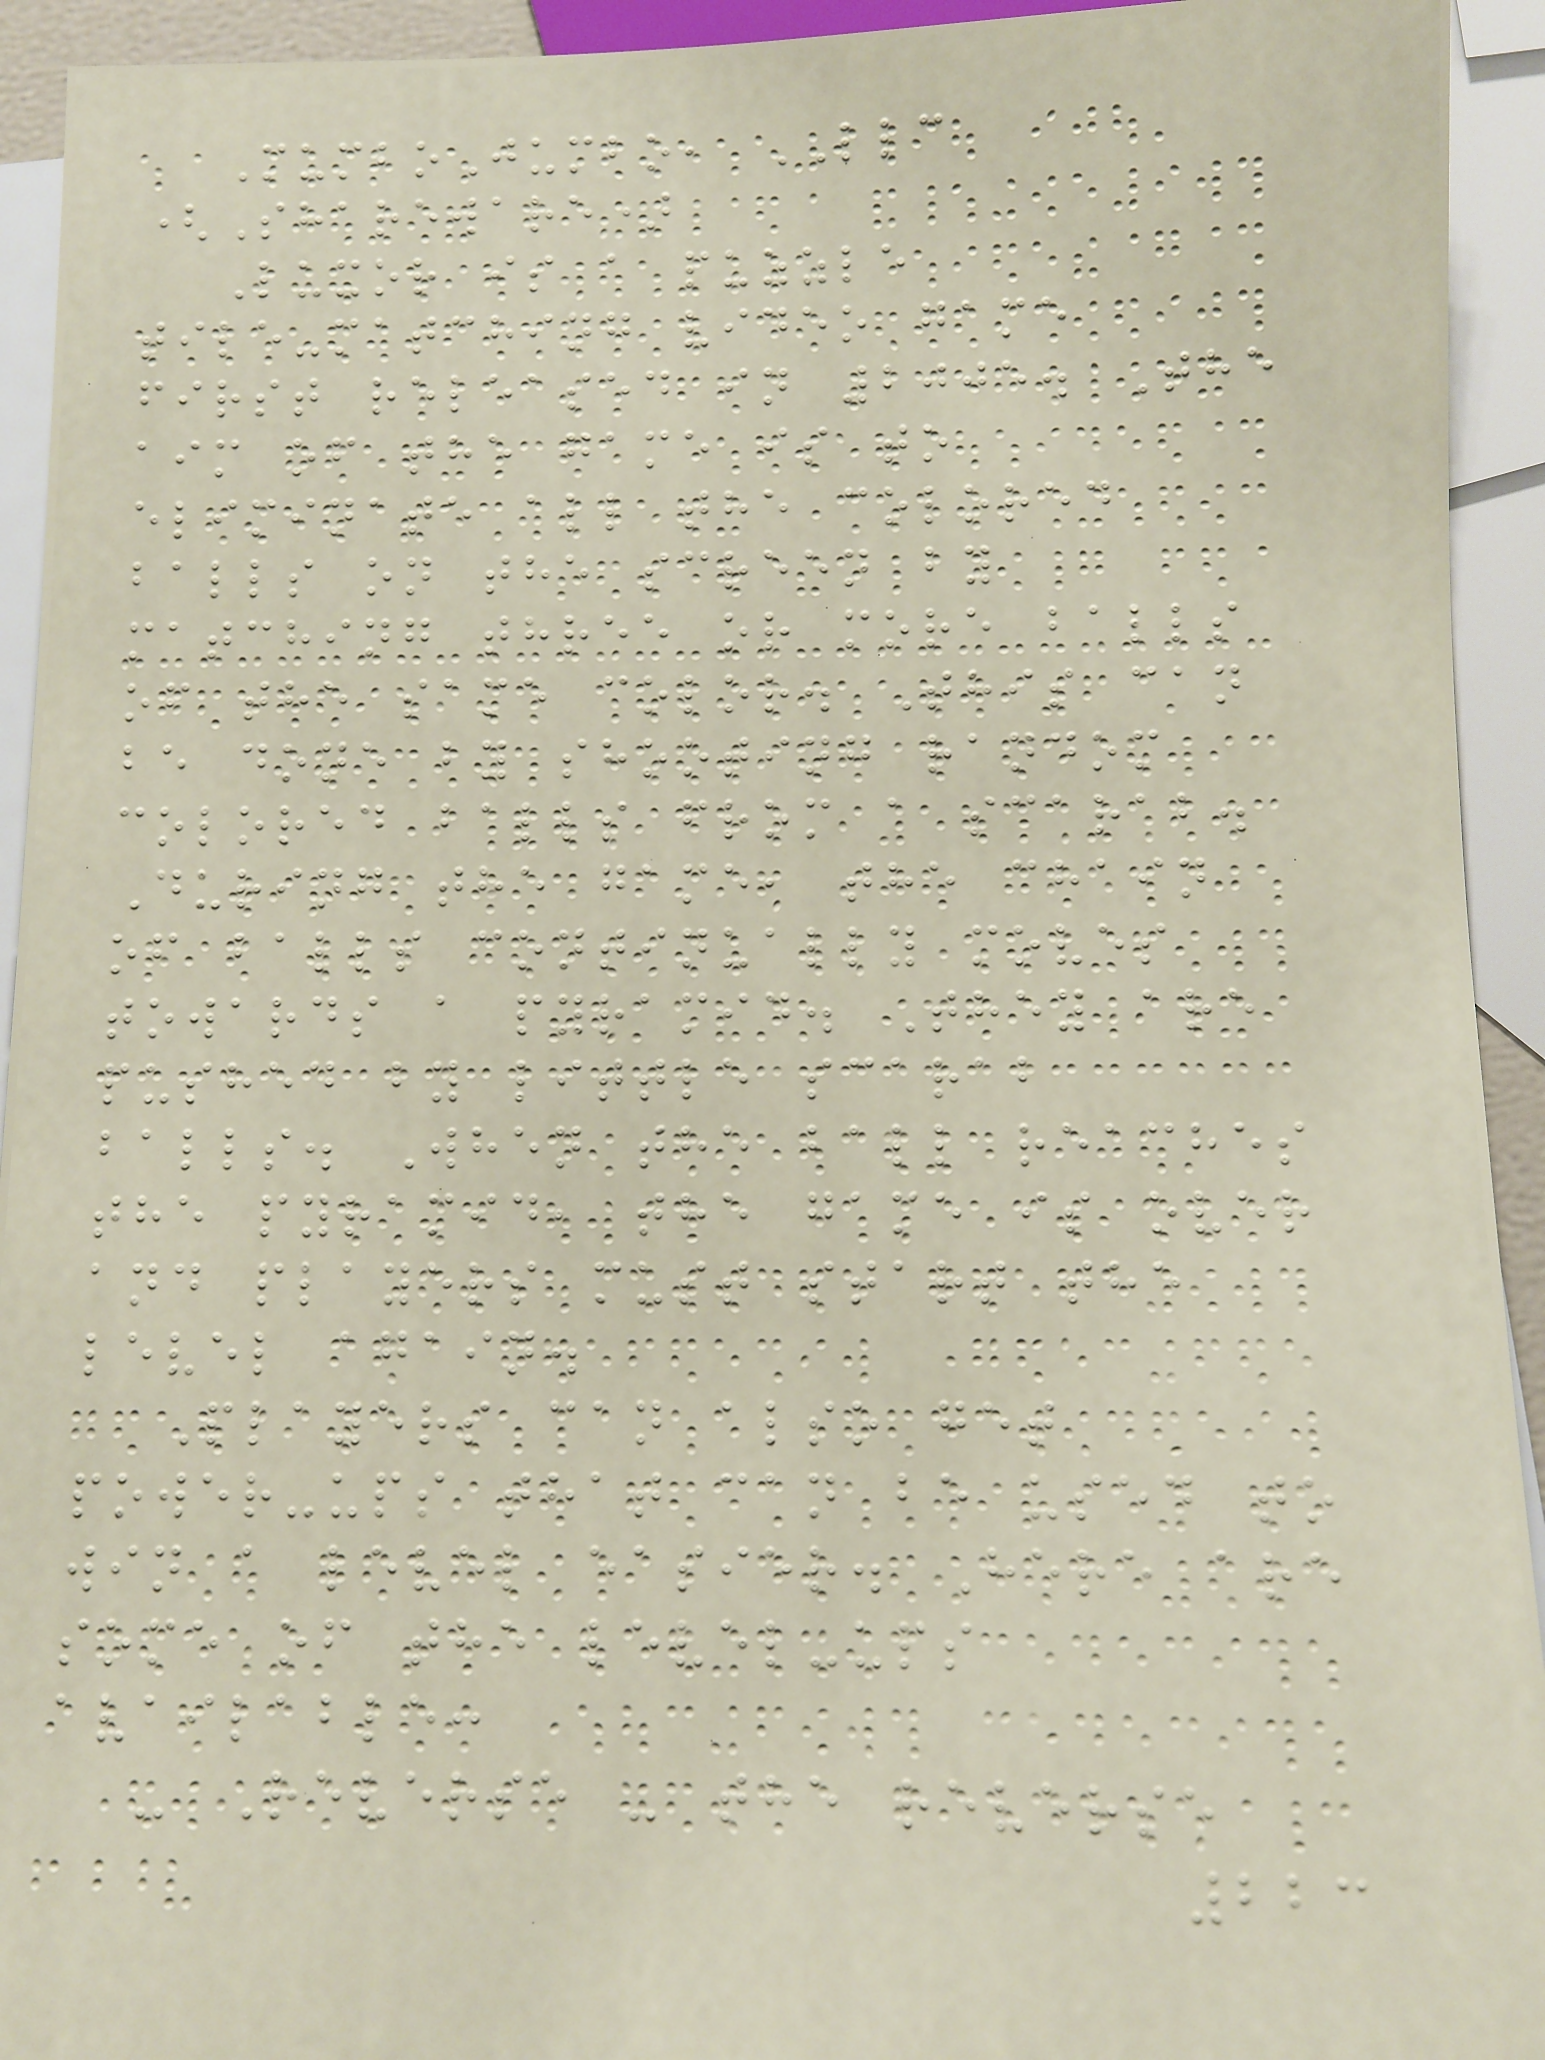MumboJumbo, LLC
(Shareware)
Luxor is a puzzle
tile-matching video game
first released in 2005. The
aim of the game is to
eliminate all the colored
balls on the screen by
matching three or more balls
of the same color. This can
be done by shooting random
colored balls from a scarab.
During the game, the chain
of balls continually moves
towards a pyramid. They are
pushed by little scarab
balls. When the ball reaches
the pyramid, the game is over
and players must start the
level again.
Players can also get
power-ups that can be used to
win a level easier. Here are
some of the level-ups
available:
- Reverse - the reverse
223
